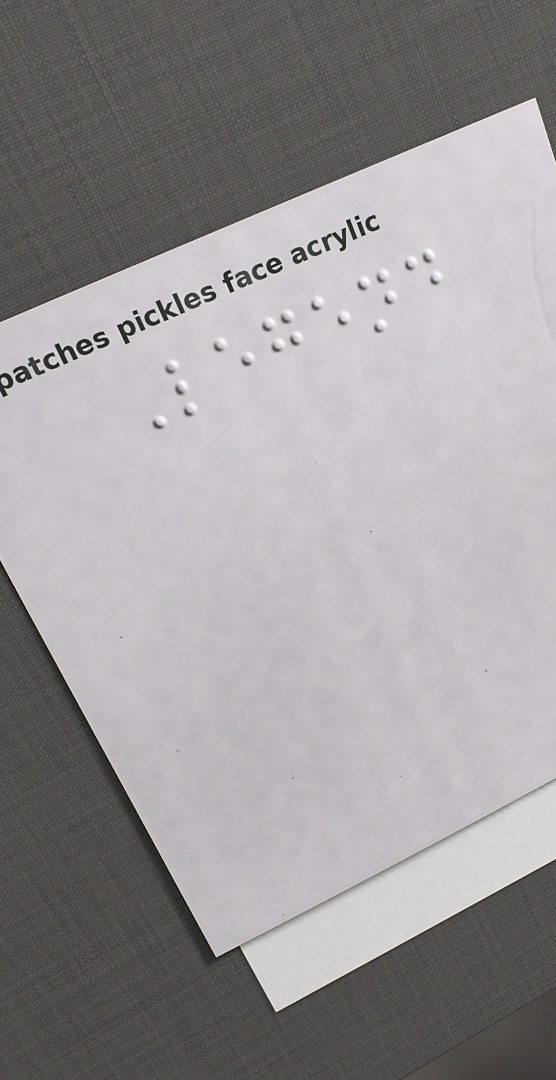Legend
